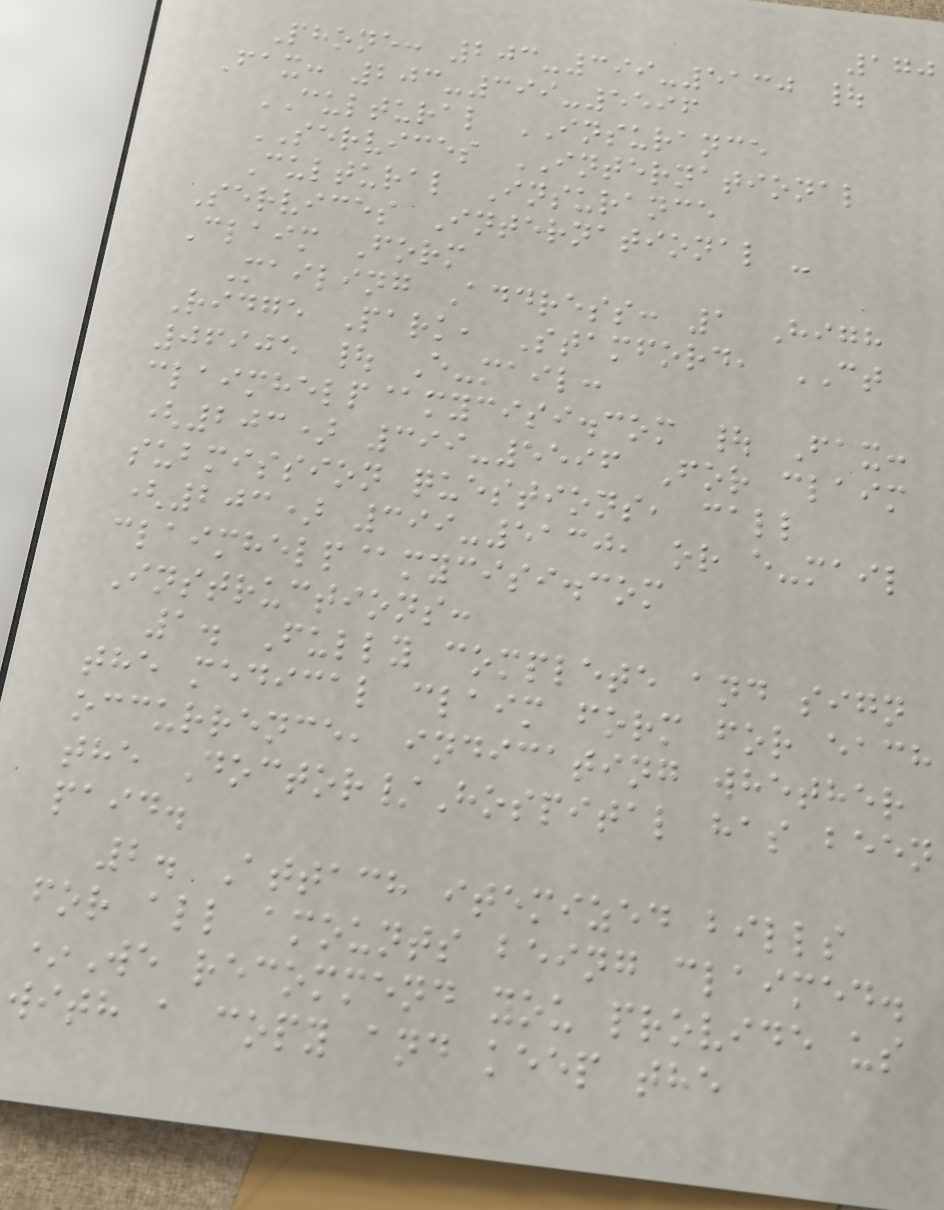170
Phone: 203-399-5130 |
Fax: 203-399-5596
CULTURAL INSURANCE
SERVICES INTERNATIONAL
Cultural Insurance
Services International -
Claim Form
Mailing Address: 1 High
Ridge Park, Stamford, CT
06905 | E-mail:
claimhelp@mycisi.com | Fax:
(203) 399-5596 For claim
submission questions, call
(203) 399-5130, or e-mail
claimhelp@mycisi.com
Instructions:
1. Fully complete and sign
the medical claim form for each
occurrence, indicating whether
the Doctor/Hospital has been
paid.
2. Attach itemized bills
for all amounts being claimed.
*We recommend you provide us
with a copy and keep the
